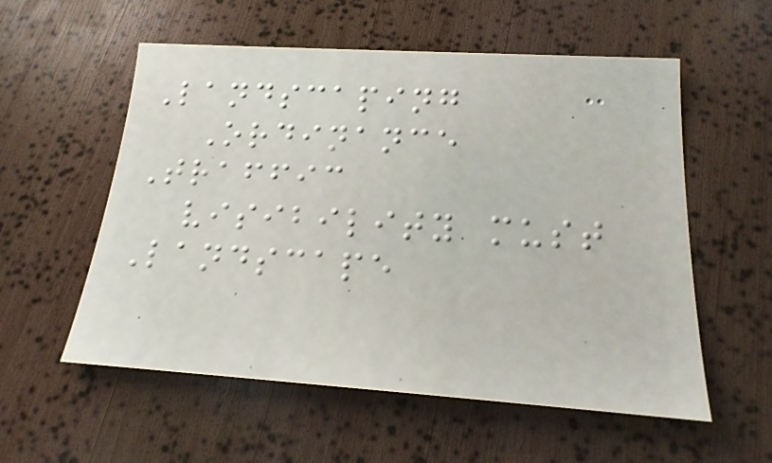Landscaping
Ordinance
Traffic
visibility must
Landscape
